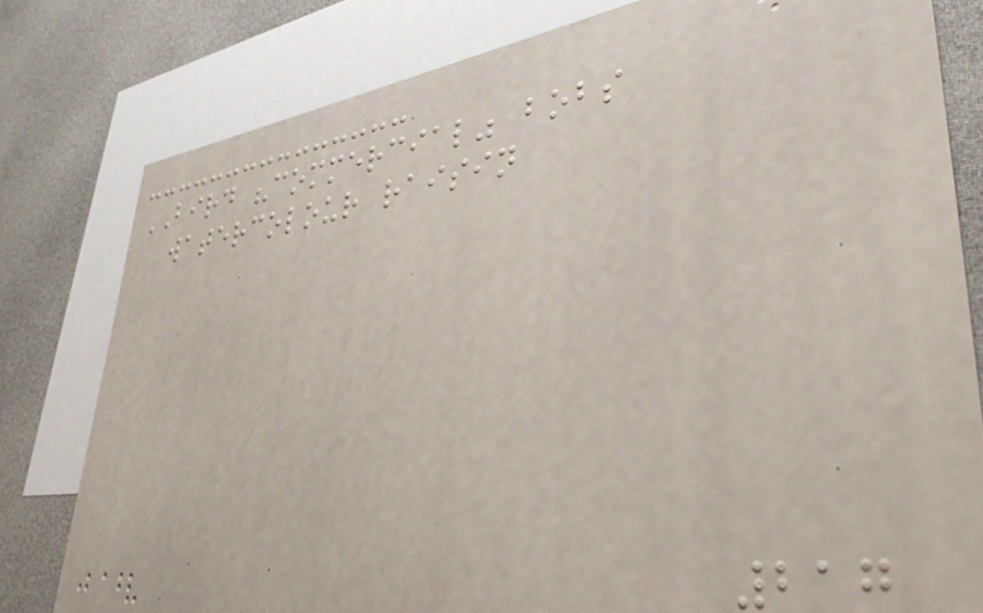BIRD "commercial" bobs
watercolour raisin
217
